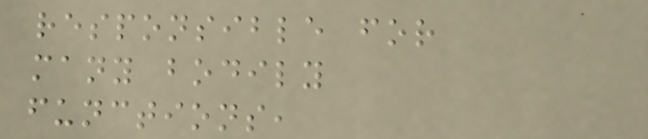responsible for
many bodily
functions,
